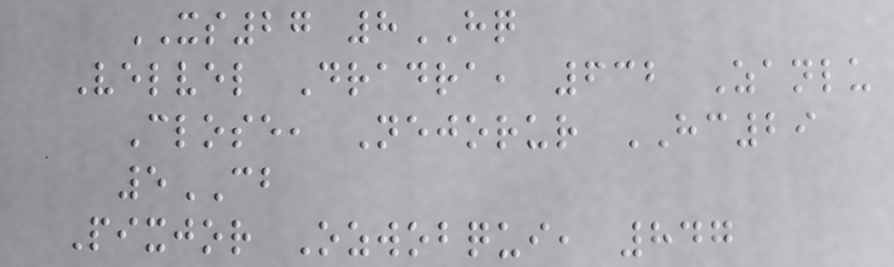XS27 8HQ
Velvel Dradra, 632 Zanlu
Close, Nejorur HC29
5CB
Pixjor Ozwobqui, 847
